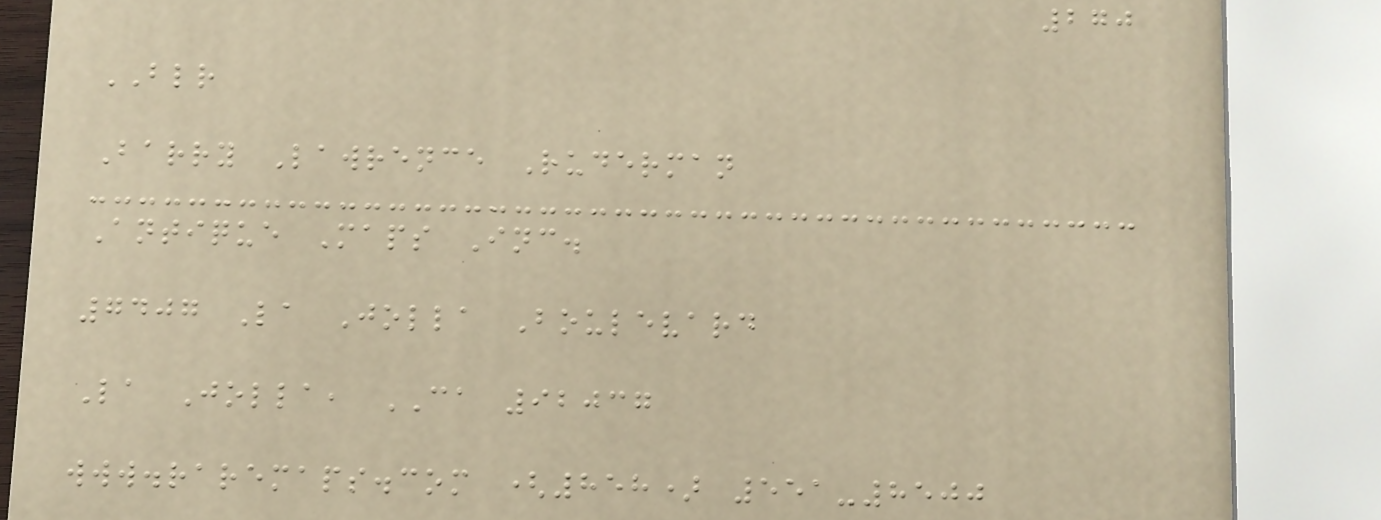270
BLR
Barry Lawrence Ruderman
Antique Maps Inc.
7407 La Jolla Boulevard
La Jolla, CA 92037
www.raremaps.com (858) 551-8500
